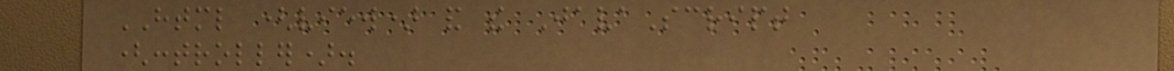HTML (view) and the JavaScript
(controller).
